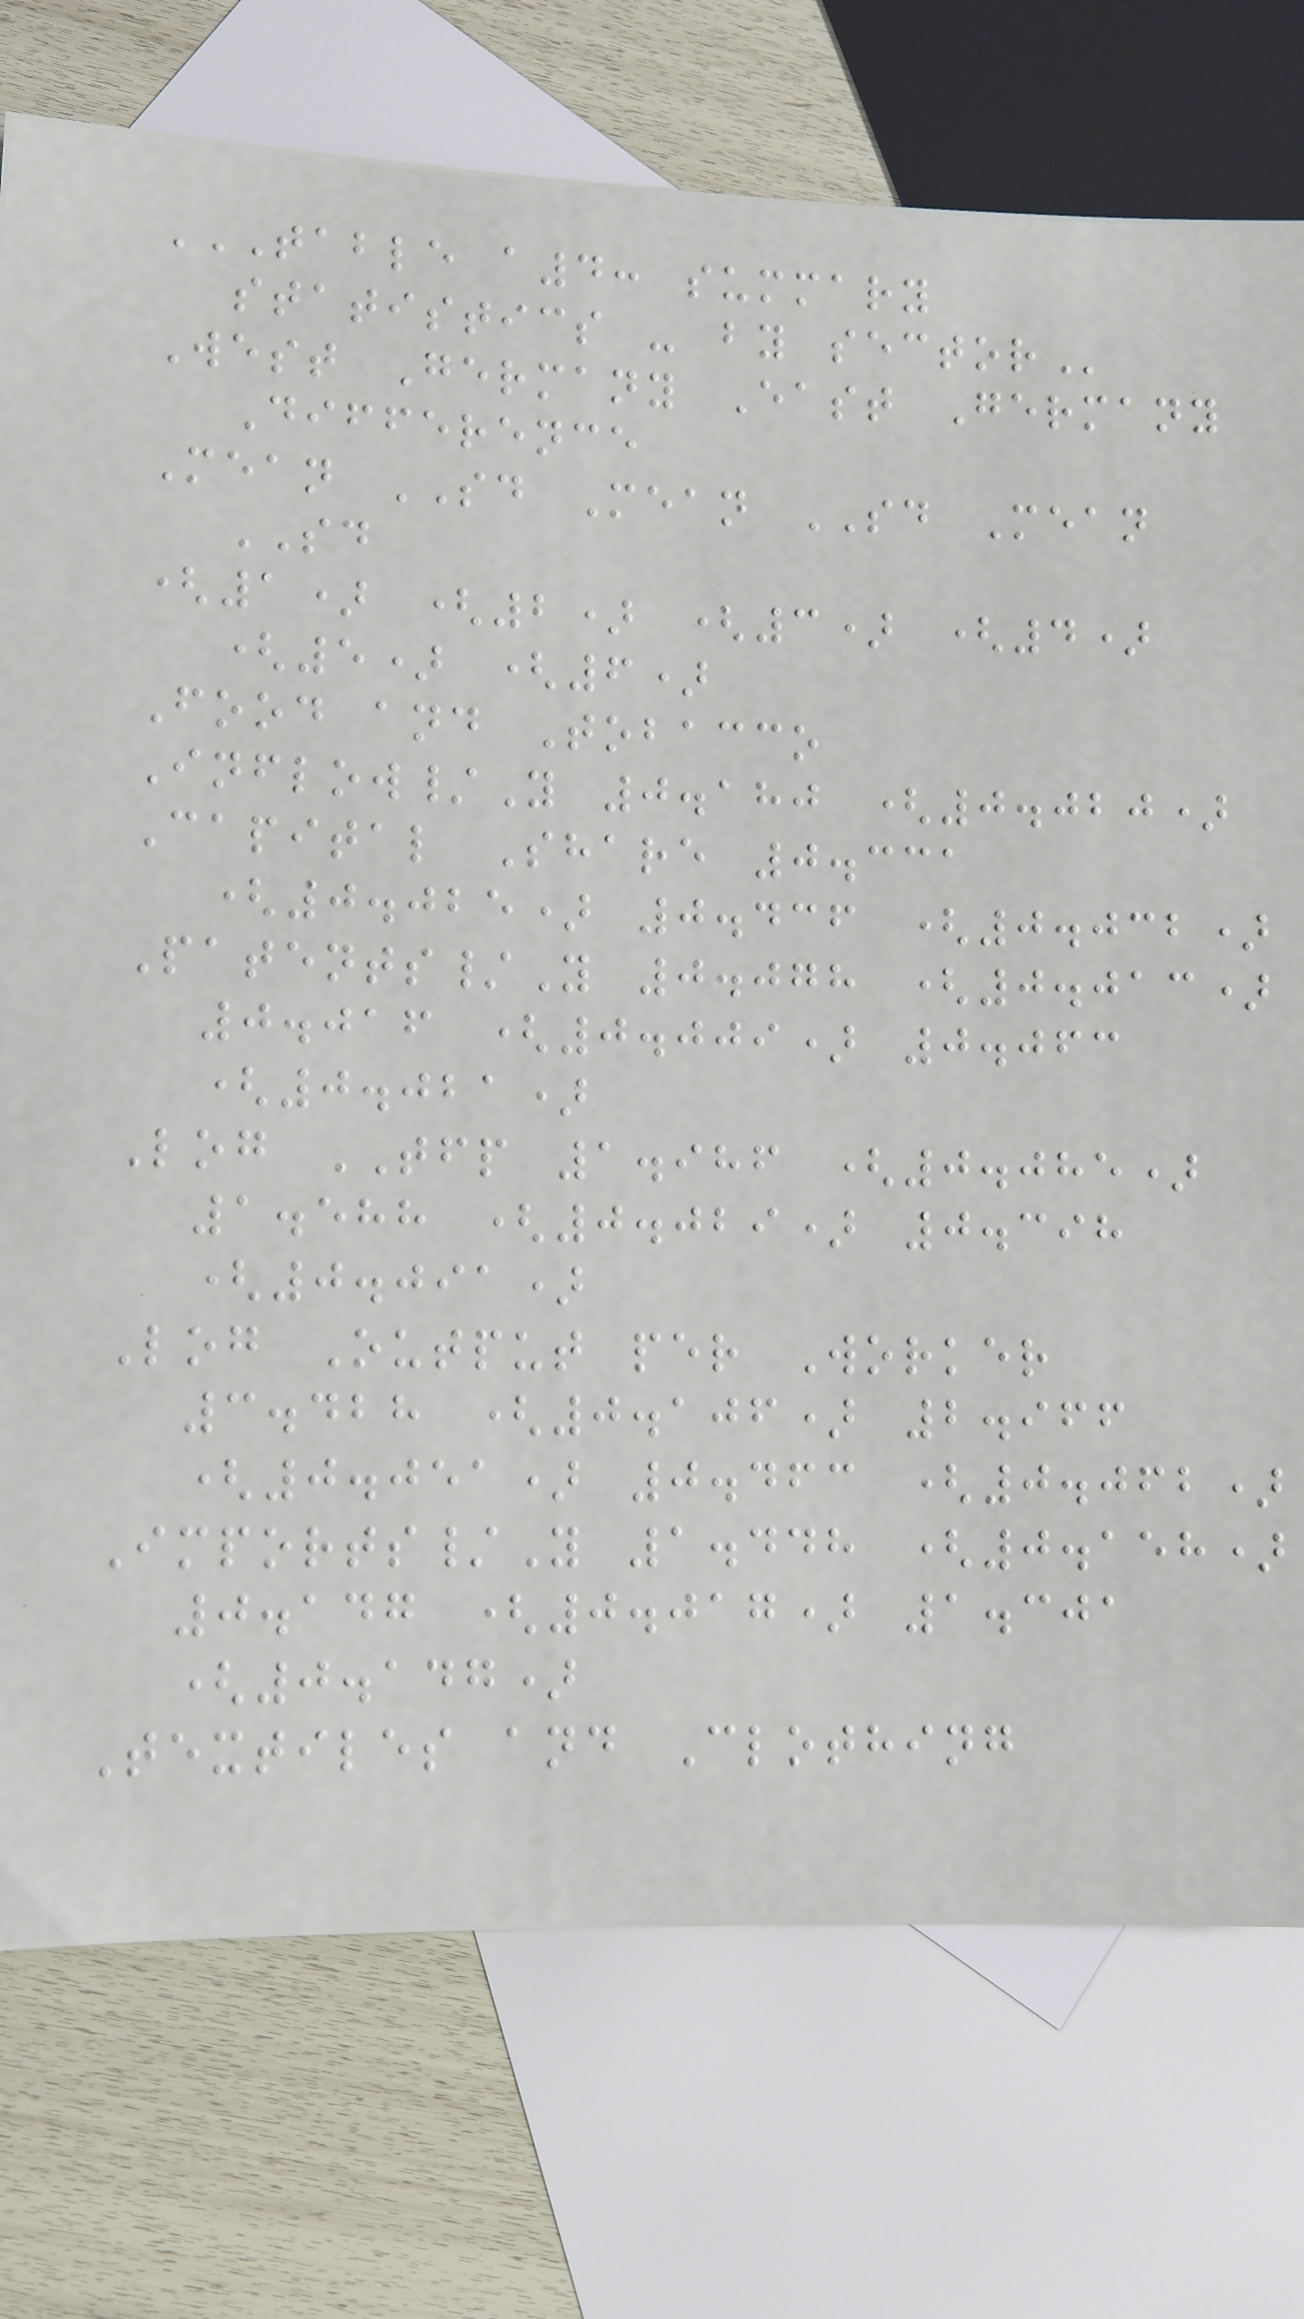TABLE A4: SUMMARY
STATISTICS - BY SECTOR
West Germany East Germany
Difference
Mean SD Mean SD Mean
SD
(1) (2) (3) (4)
(5) (6)
Food and Tobacco
Inflow/Y 0.180 (0.020)
Capital Share 0.331
(0.025) 0.436 (0.032)
Patents/Y 0.078 (0.013)
0.016 (0.009) 0.063
(0.021)
Log TFP 1.986 (0.085)
1.588 (0.029) 0.398
(0.091)
Log Output per Worker
3.428 (0.106) 2.966
(0.051) 0.463 (0.062)
Imports/Y 1.448 (0.158)
0.147 (0.017) 1.301
(0.147)
Textiles and Clothing
